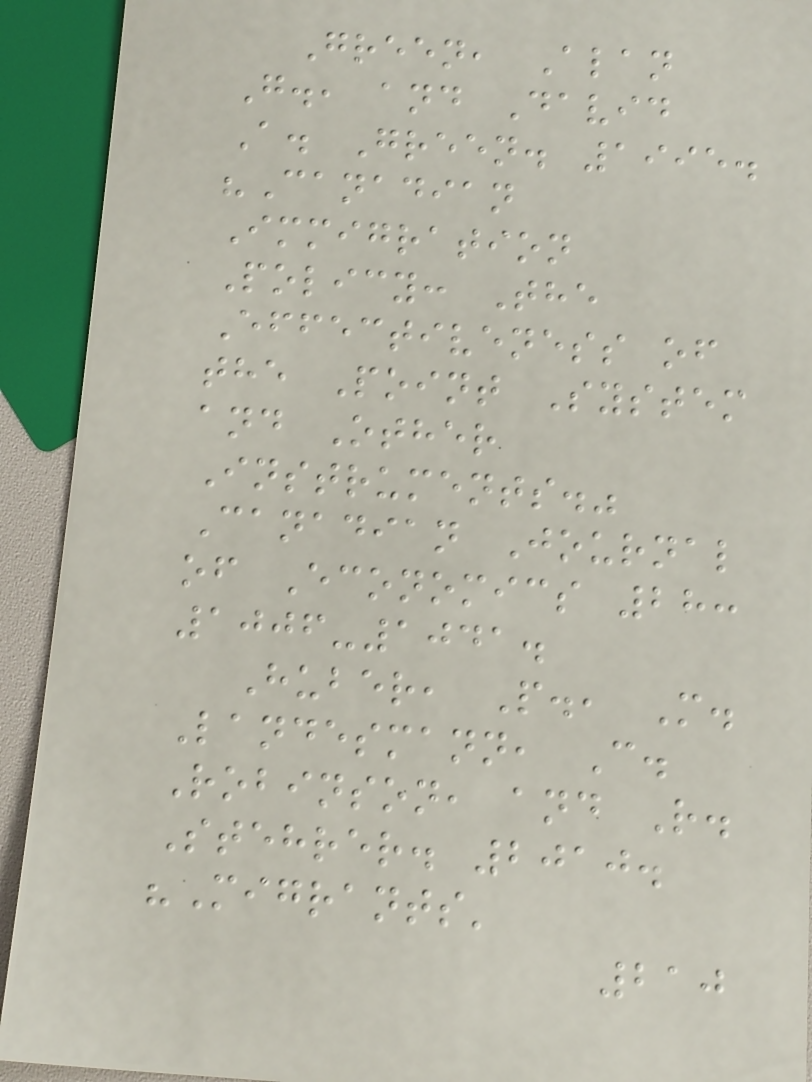Green, Alan
G., and David
A. Green. 1995.
"Canadian
Immigration
Policy: The
Effectiveness of
the Point System
and Other
Instruments."
Canadian Journal
of Economics 28:
1006-1041.
Huber, P., M.
Landesmann, C.
Robinson, and R.
Stehrer. 2010.
"Migrants'
210
